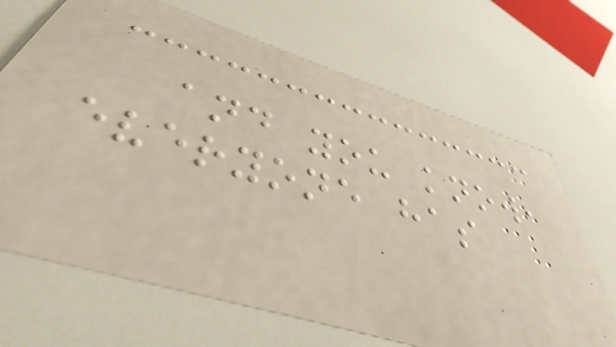and you know,
everyone has
